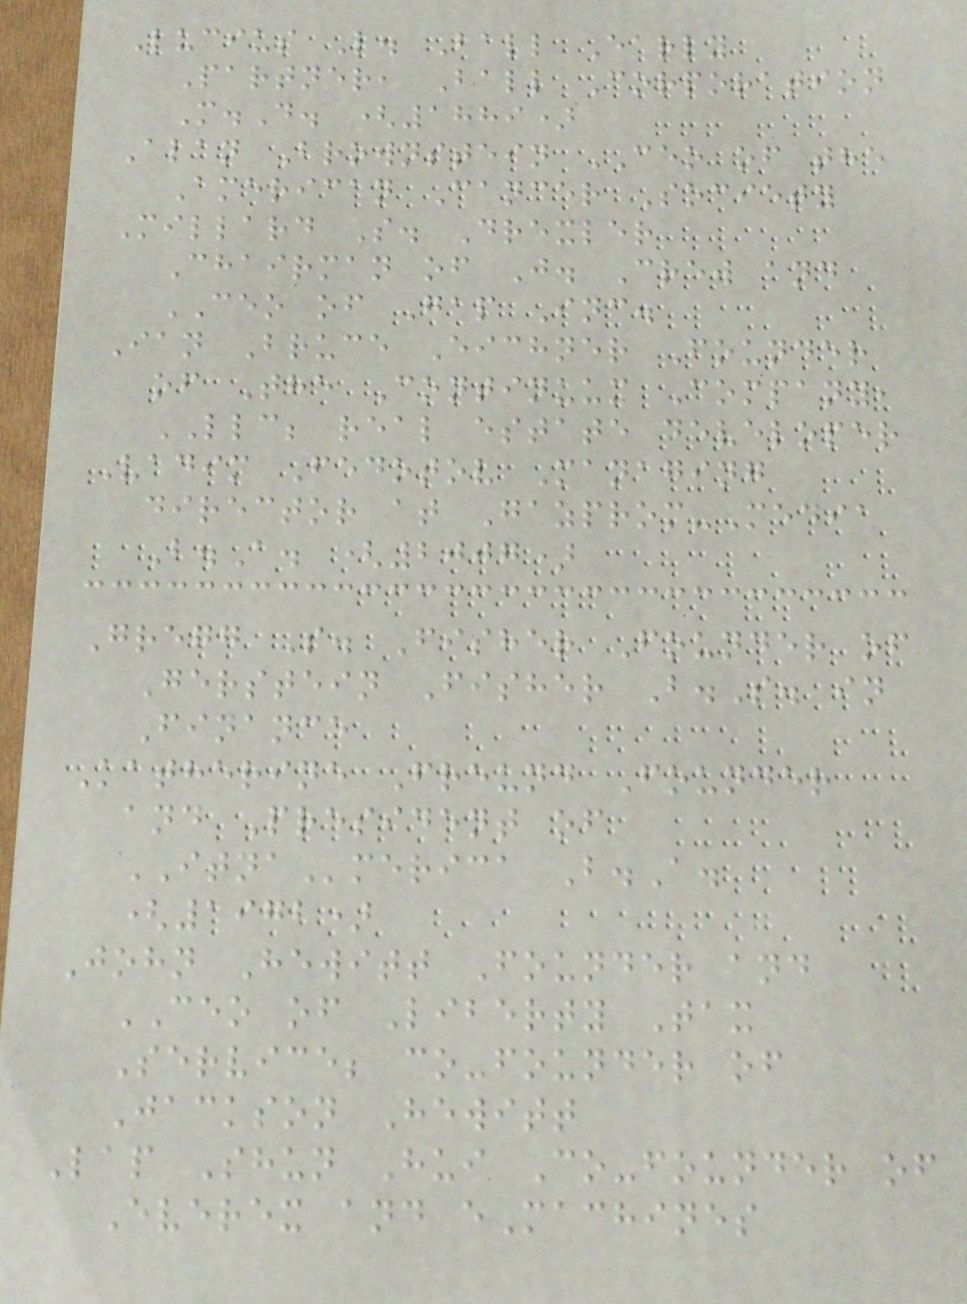Lucius L. Ball Early
Partner, Ball Corporation
M.D. (1889)
Alan Brownstein CEO of the
American Cancer Society
Millard S. Drexler
Chairman of J. Crew and
CEO of Gap Inc.
Ian Bruce Eichner Founder
of The Continuum Company,
LLC; real estate developer
Vadim Fedotov Managing
director at Gazprom-Media
B.A. (2007)
Gregg S. Fisher Founder of
Gerstein Fisher B.S. in
Finance
Katherine Freund Founder
and President of
ITNAmerica B.A.
(1972)
John Hewitt Founder and
CEO of Liberty Tax
Service; co-founder of
Jackson Hewitt
Lap Shun Hui Co-founder of
Everex and eMachines
